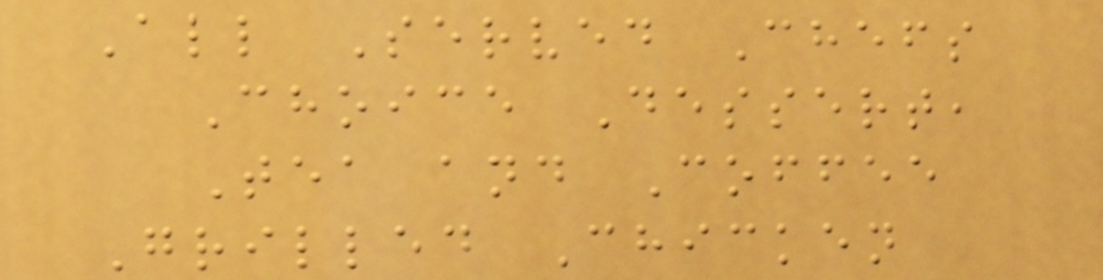All Served Chefs
Choice Dessert,
Tea and Coffee
Grilled Chicken
